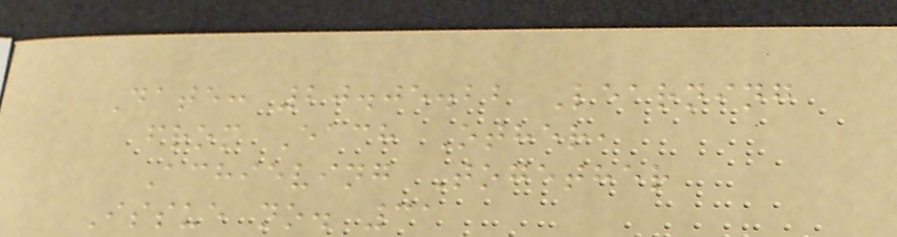Date: 20.05.22 Learning
from Each Other,
Achieving Together
Issue no. 31
